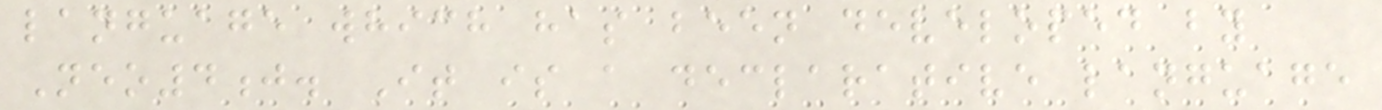language which has been developed by
Neo4j. It is a declarative language
